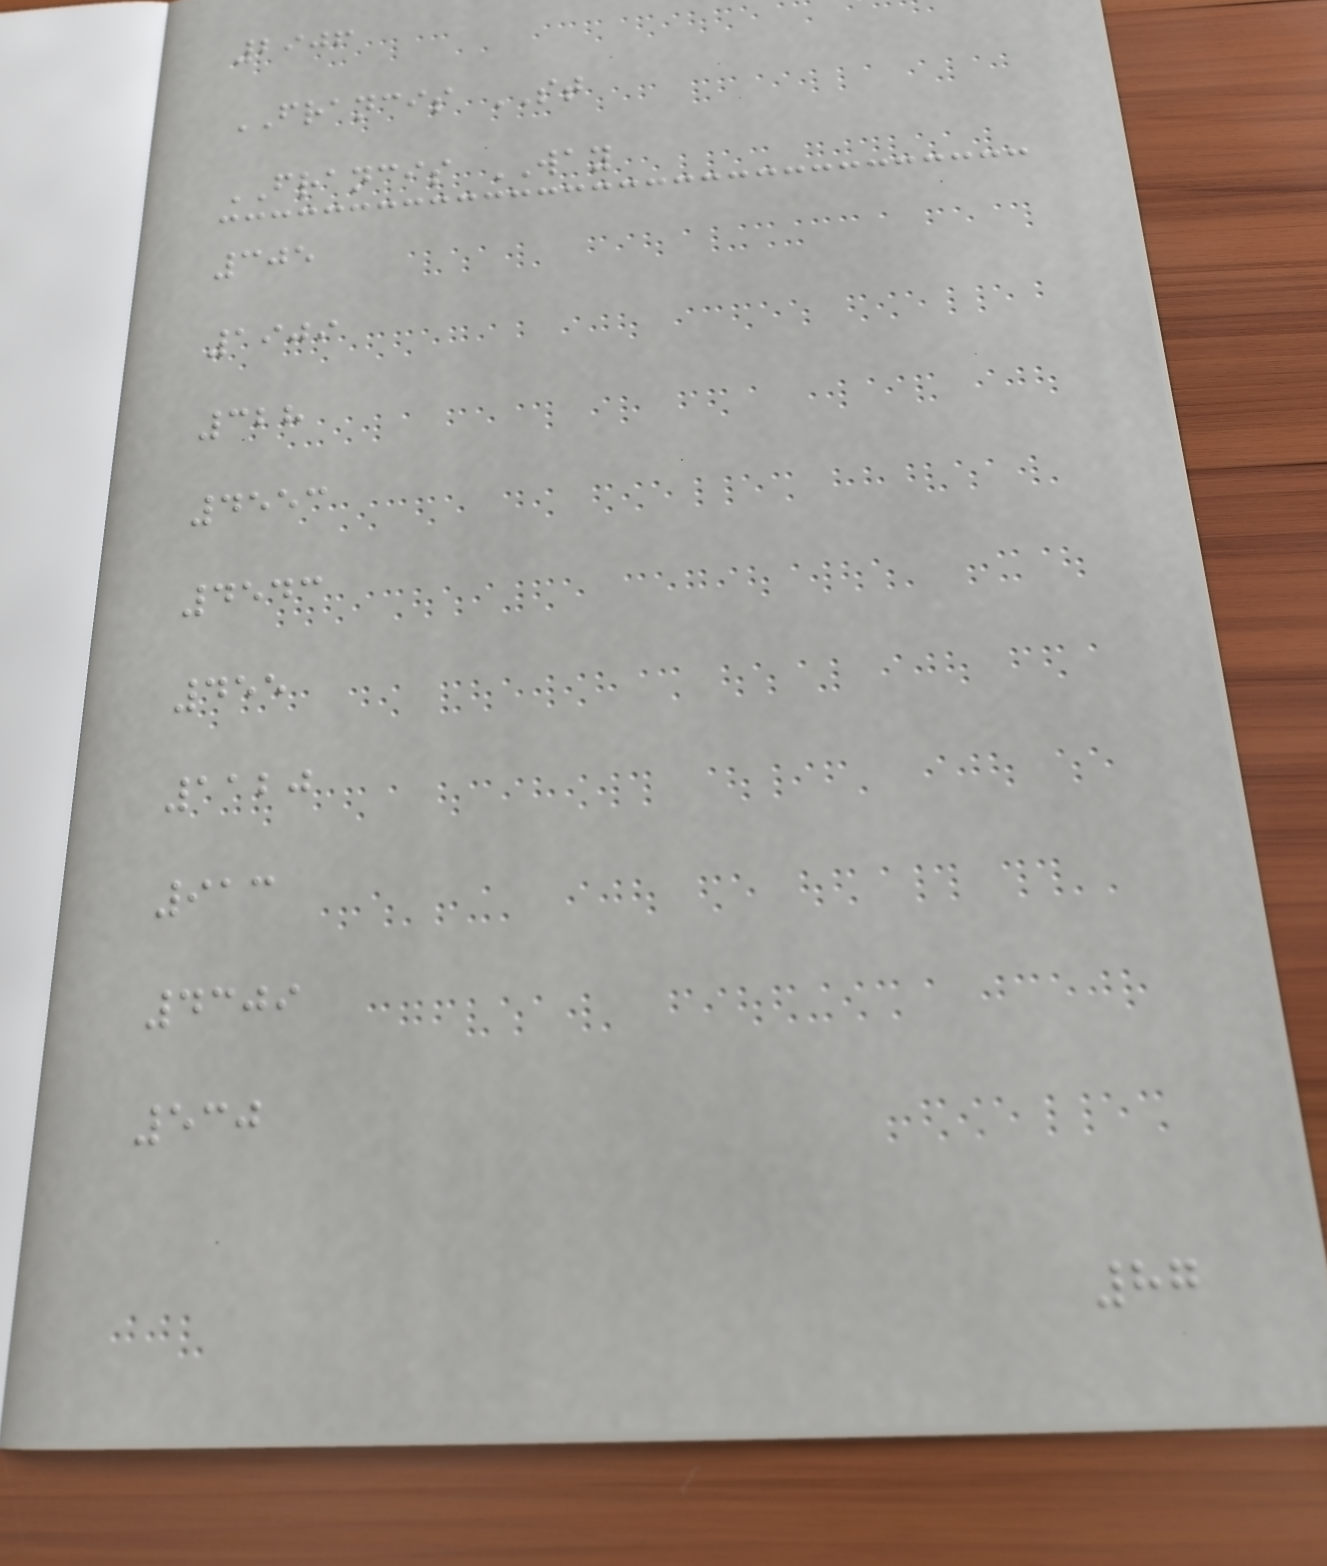2906
FRANCIS ST
FRANCIS WAY
305
1909
328
4553
4543
455
1120
913
4309
530
87
